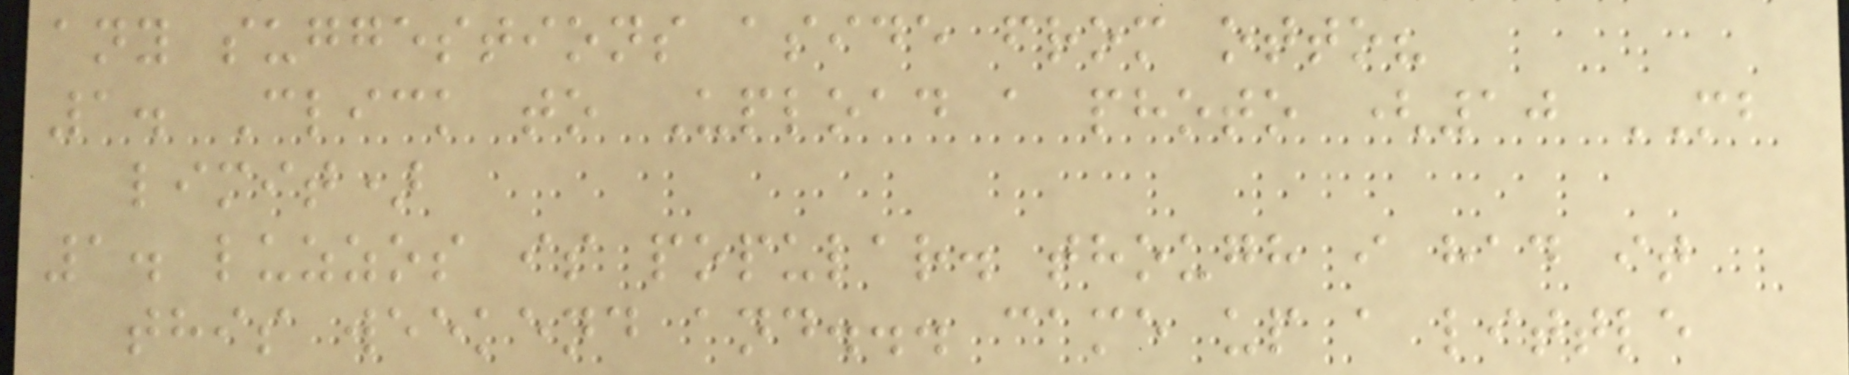any suggestions aside from otto?
1. Click to Upload a photo (10 MB
limit)
1. luzzos is popular. though i had it
this weekend and... came up a little
